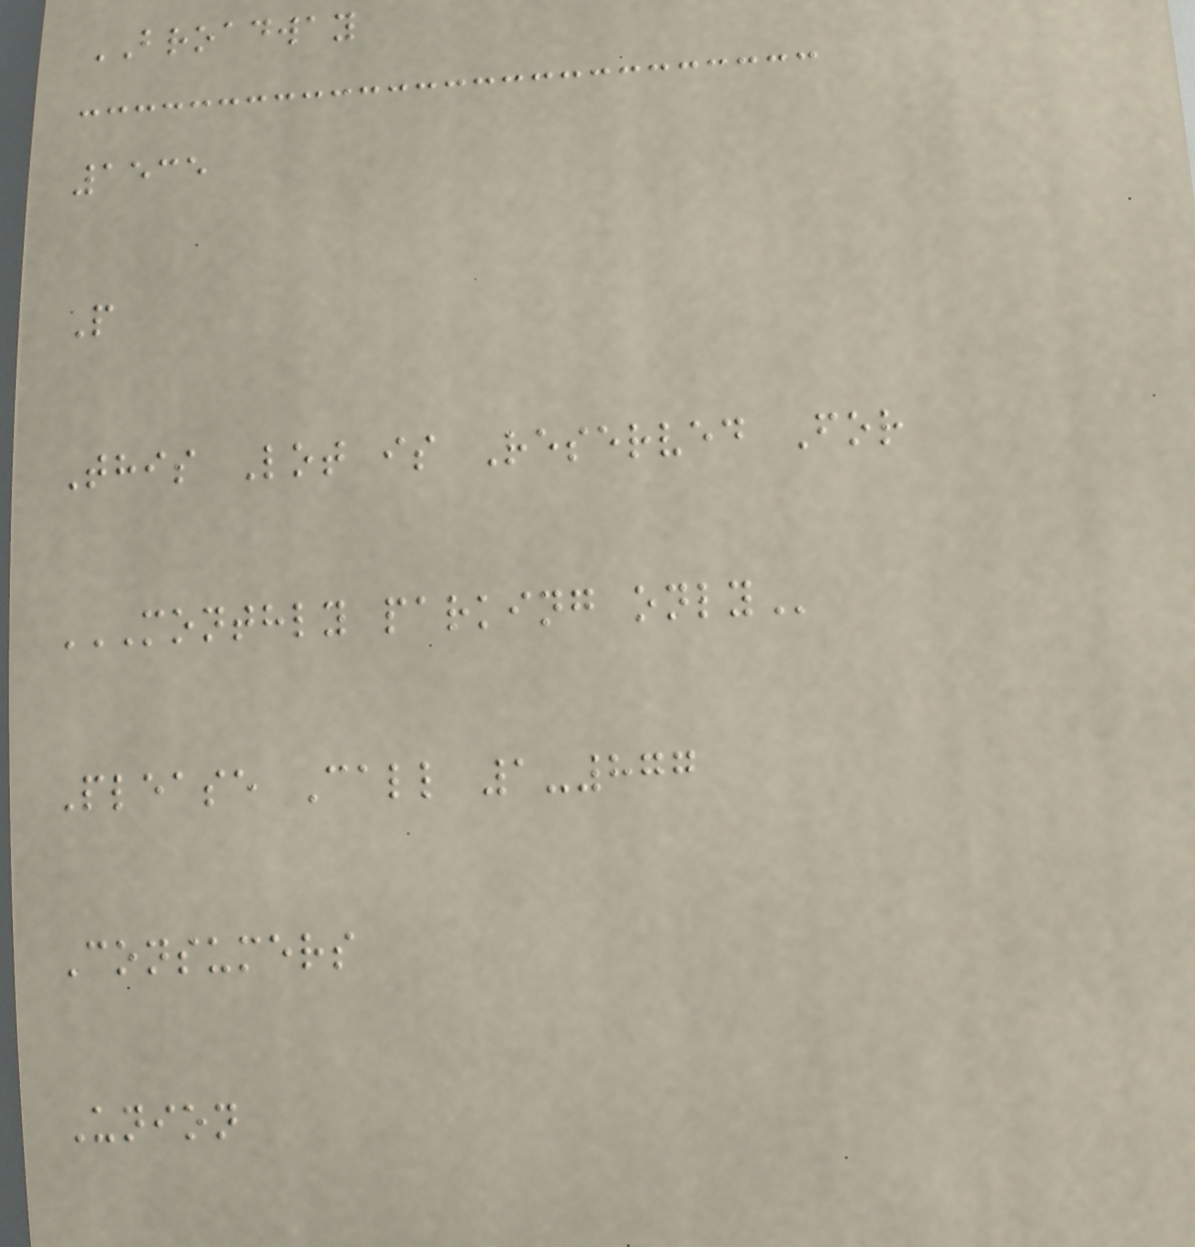BROADWAY
1535
P
This Lot is Reserved For
MONTHLY PARKING ONLY
Please Call 1-877
Consumers
Union
